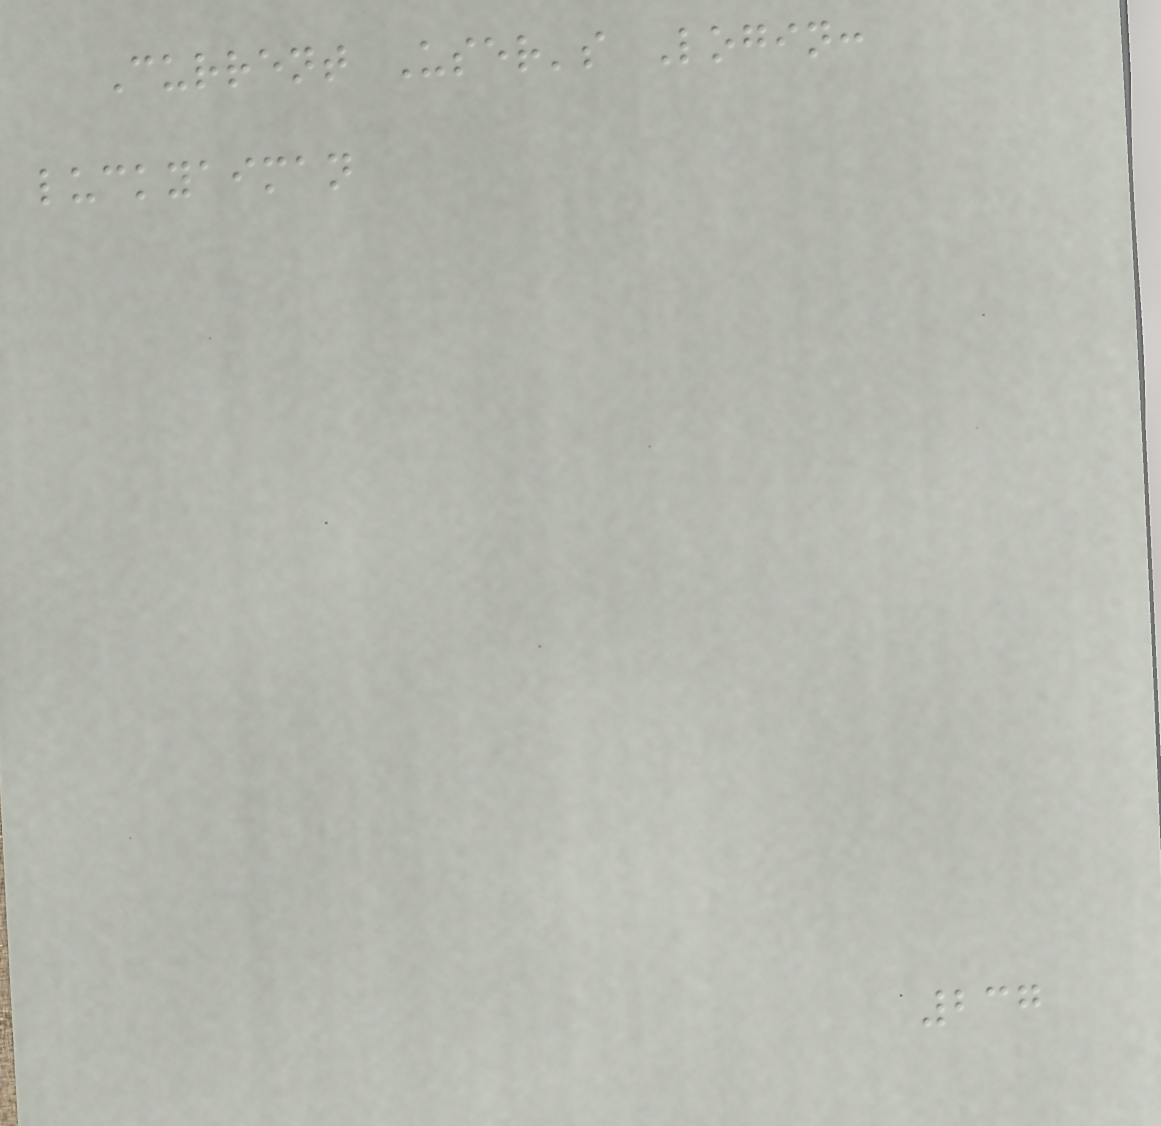Current User's Login:
luckyaiman
237
